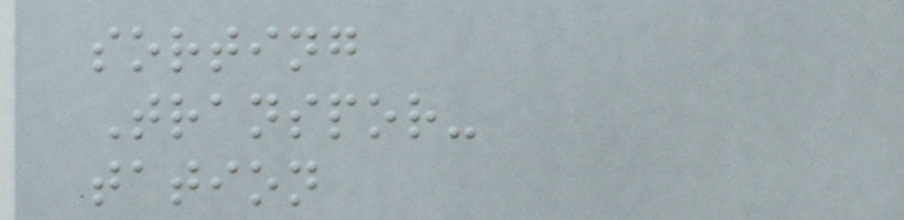sorting
Transpor-
tation
